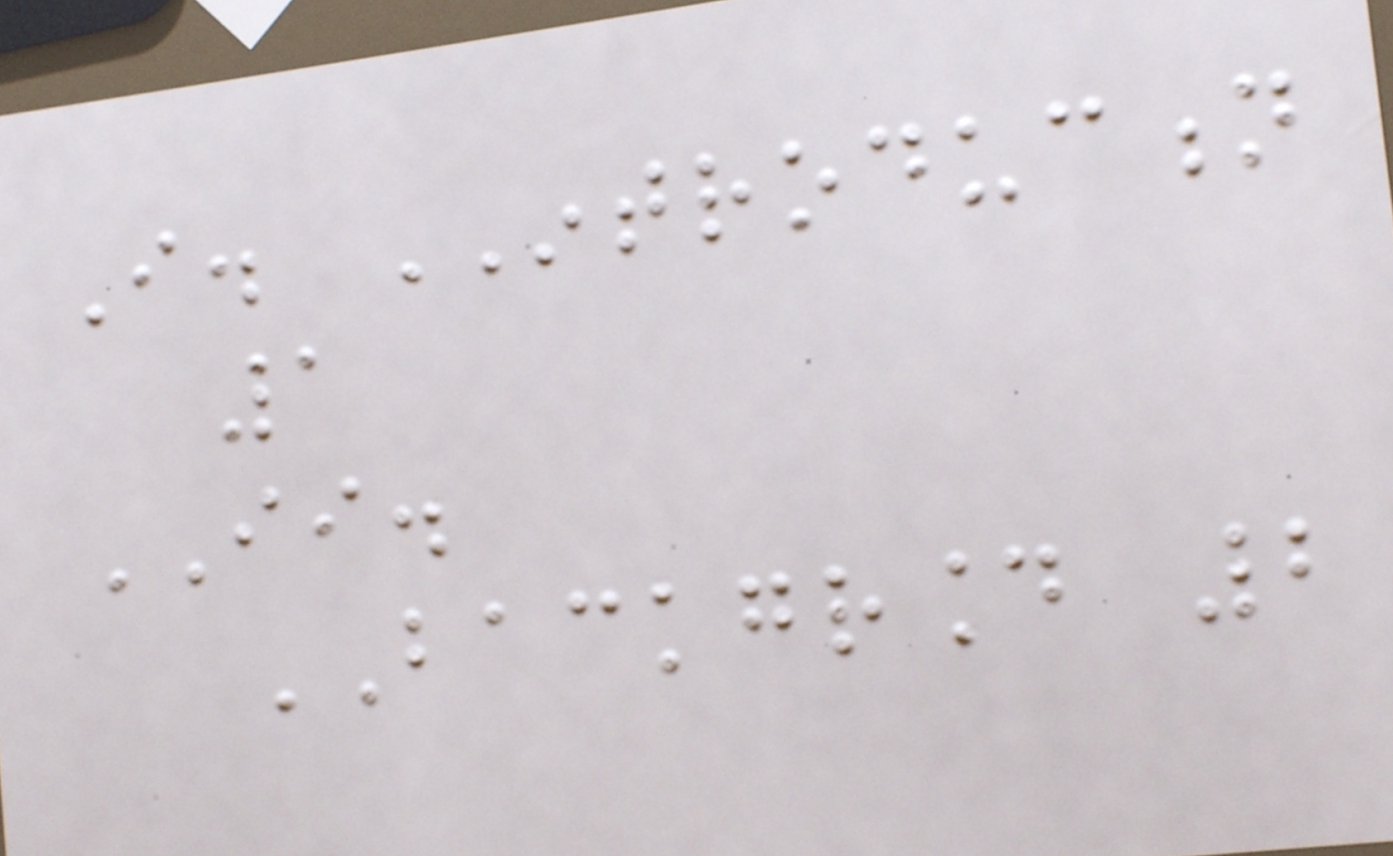I. INTRODUCTION
1
II.
BACKGROUND 2
